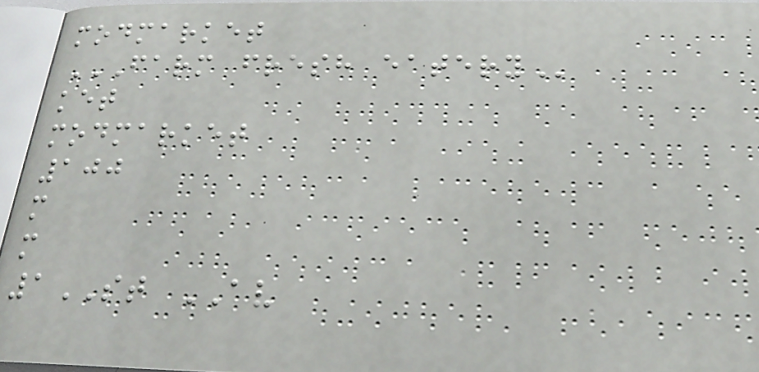modmarket
FARM FRESH EATERY
ket
modmarket
100
m
m
1ST AV
